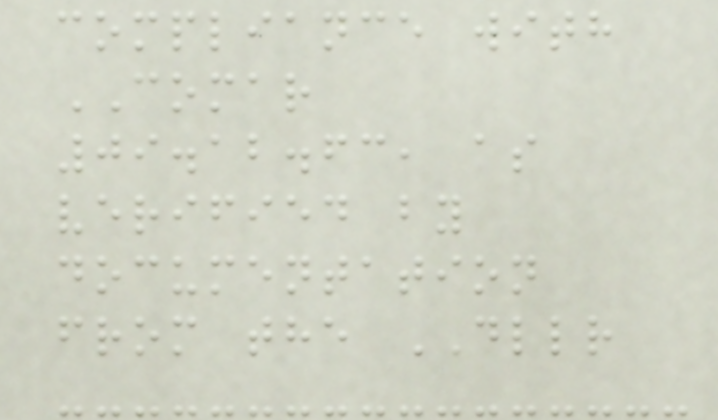compliance with
COMAR
09.12.63, as
verified by
documentation
from the DLLR
